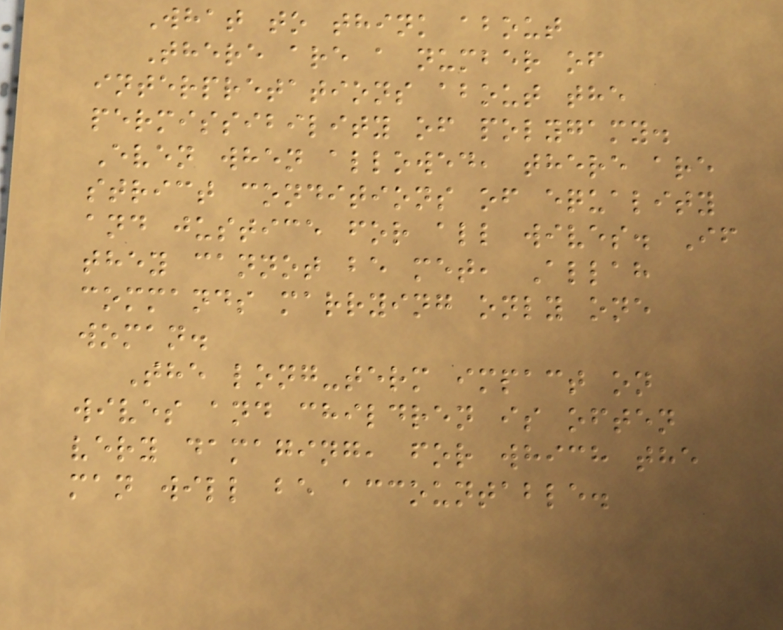What to think about
There are a number of
interpretations about the
permissibility of polygamy.
Even when allowed, there are
strict conditions of equality
and justice for all wives. If
they cannot be met, Allah
commands marrying only one
woman.
The long-term impact on
wives and children is often
very damaging, for which the
man will be accountable.
